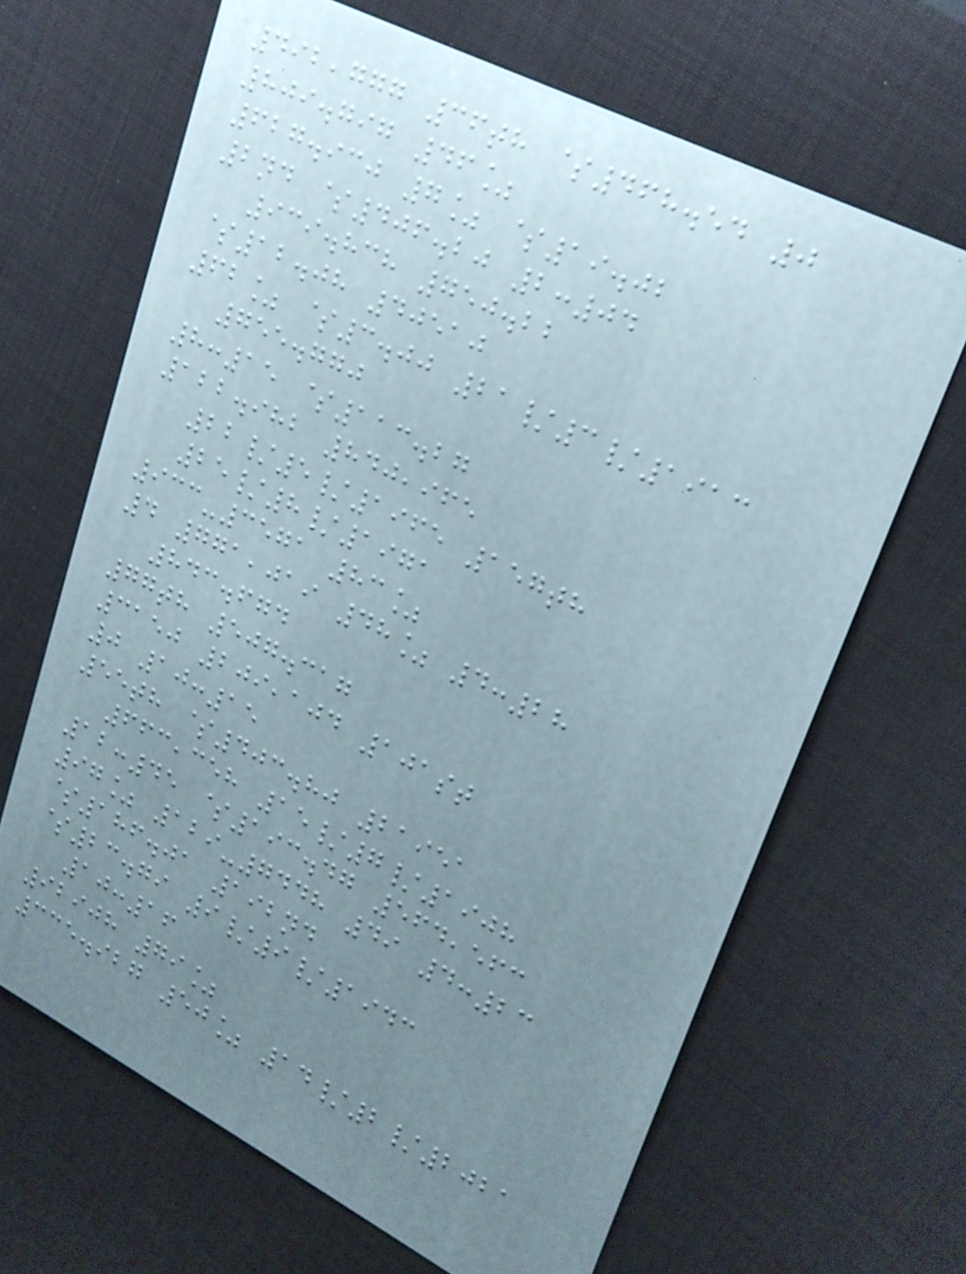492,777 36th $468.54 0
809.797 46%
627.930 7% $19.02
2nd $406.20 2:04
939.838 750.22
$12.08 40510
62% $3.00 21/3/1913
755.770
8:15 $113.27
122.982 840,965
22/5/1965 157th
25/8/1971
933-3571 83%
4 771,019 48% 4:28
843.674
77th 507.317
3150 209,104 101st
0 10:15
55th $403.80 21951
663,358 15/7/1908
12:45 $193.47 564,563
97% 129-7448 49 4:23
$186.01 192nd
$23.79 9/9/1943
10:16
92908 79%
335.927 50% 14/2/2021
